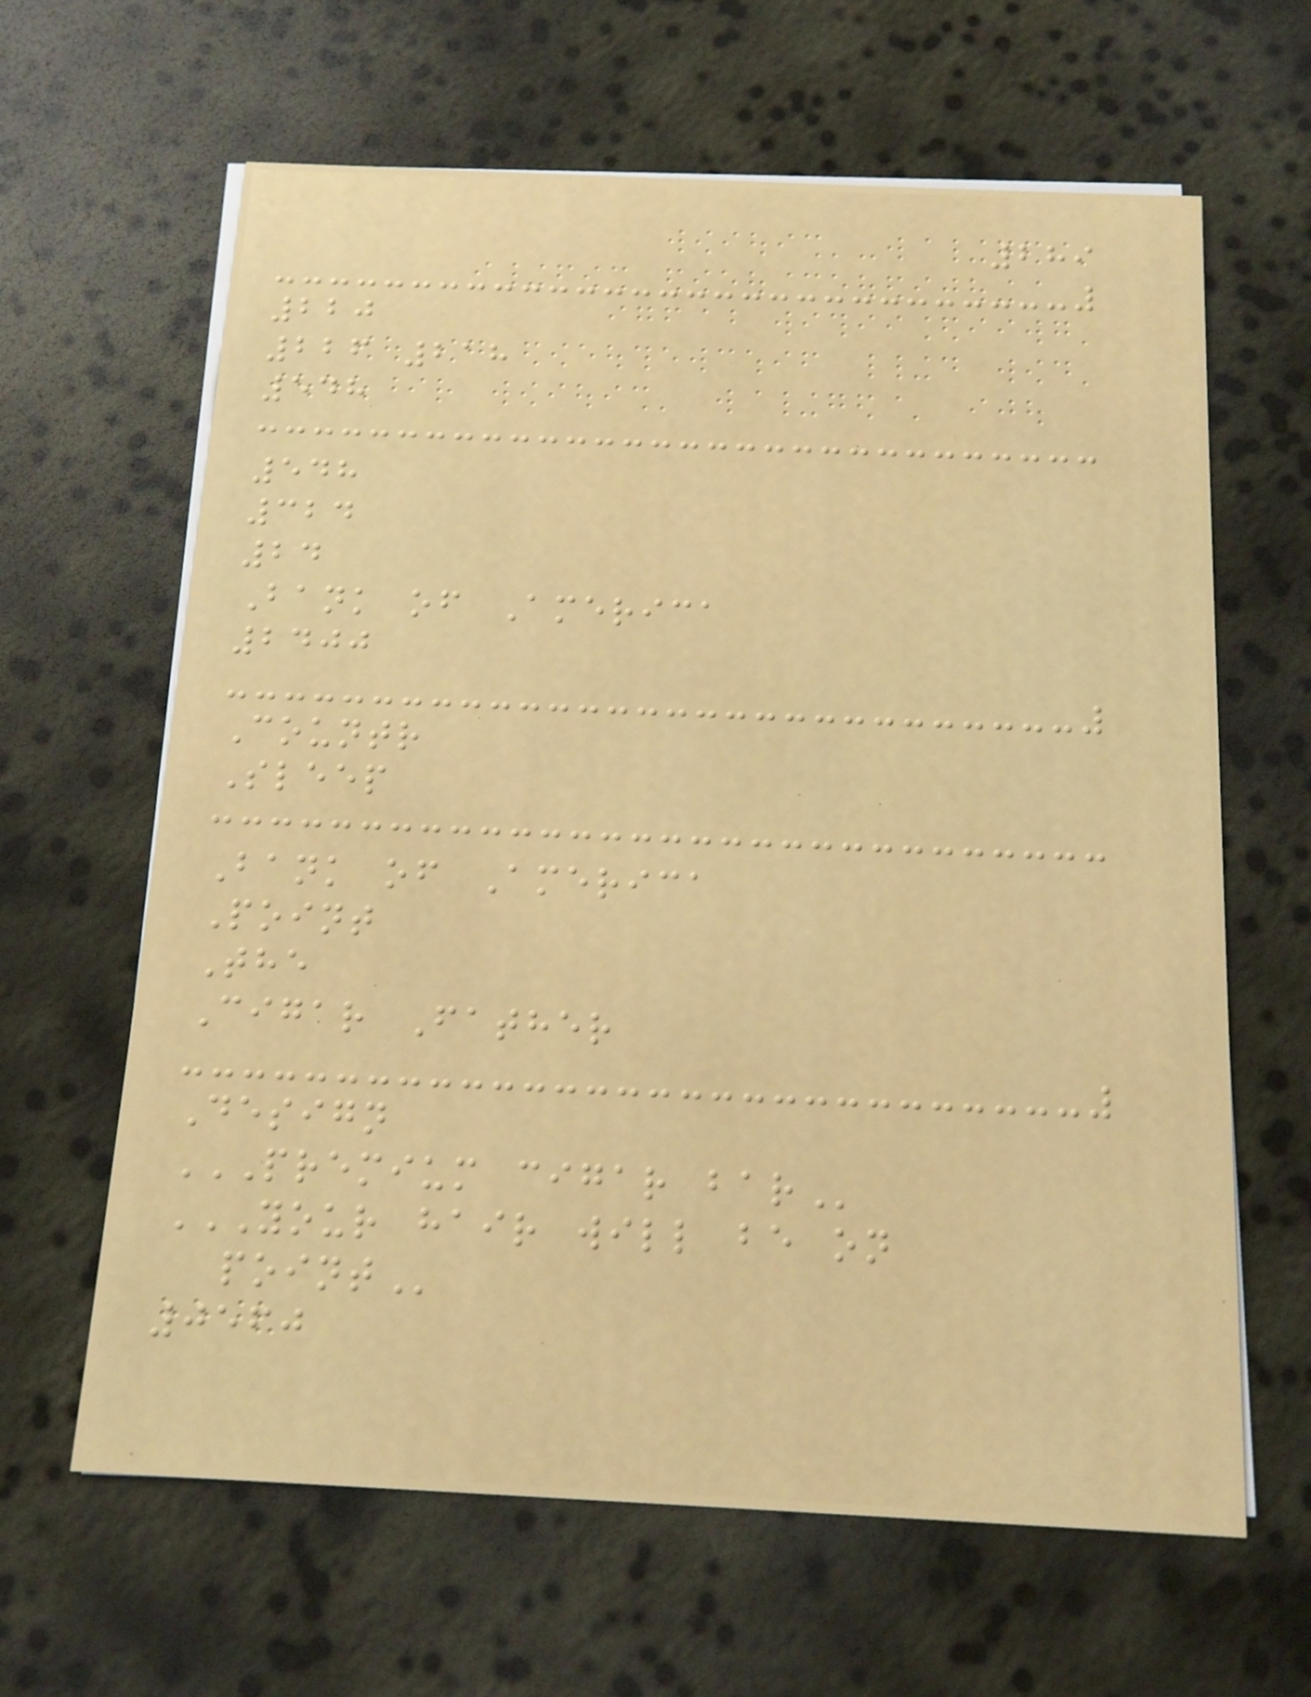289
220
226 218
548
548
324
24
Bank of America
2400
Countr
Sleep
Bank of America
Point
The
Cigar Father
Design
PREMIUM CIGAR BAR
YOUR HAIR WILL BE ON
POINT
0560
